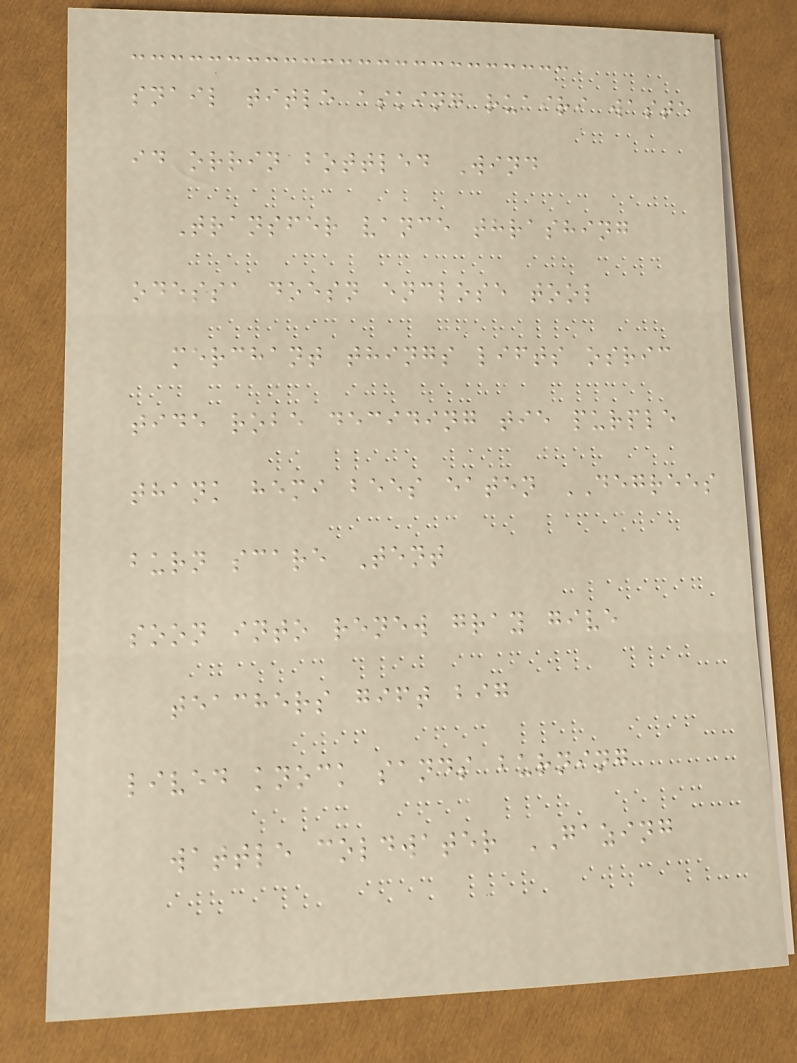snail title asking ruairi waste
id orrin bottled Wind
Transfer vance thrashing
odessa doesn enclose tool
merchant things lifts osric
tide robe deciding tie purple
thank hemi bees eaten DEGREES
burn scare Tent
soon into renew gray give
teachers gift big
lived knock sands burning
wattle coldwater GAZING
